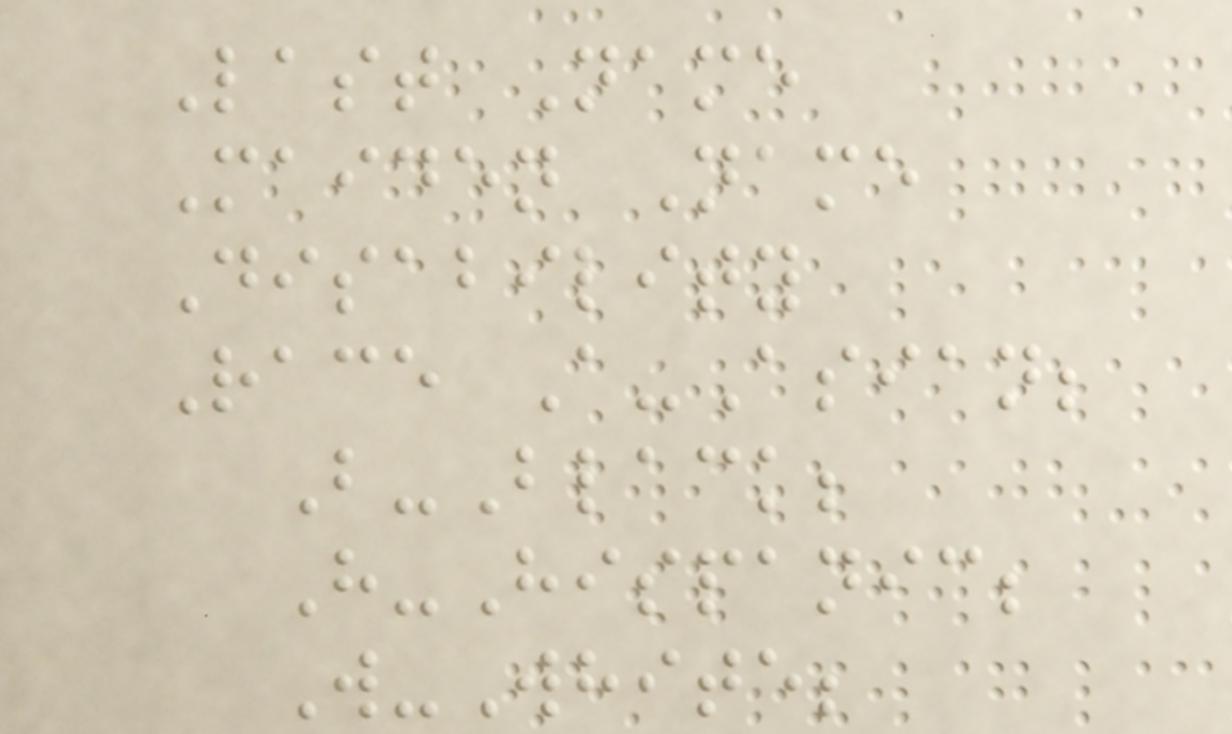Last Name
Maiden Name
Disability
Race A-Asian;
B-Black;
H-Hispanic;
W-White;
